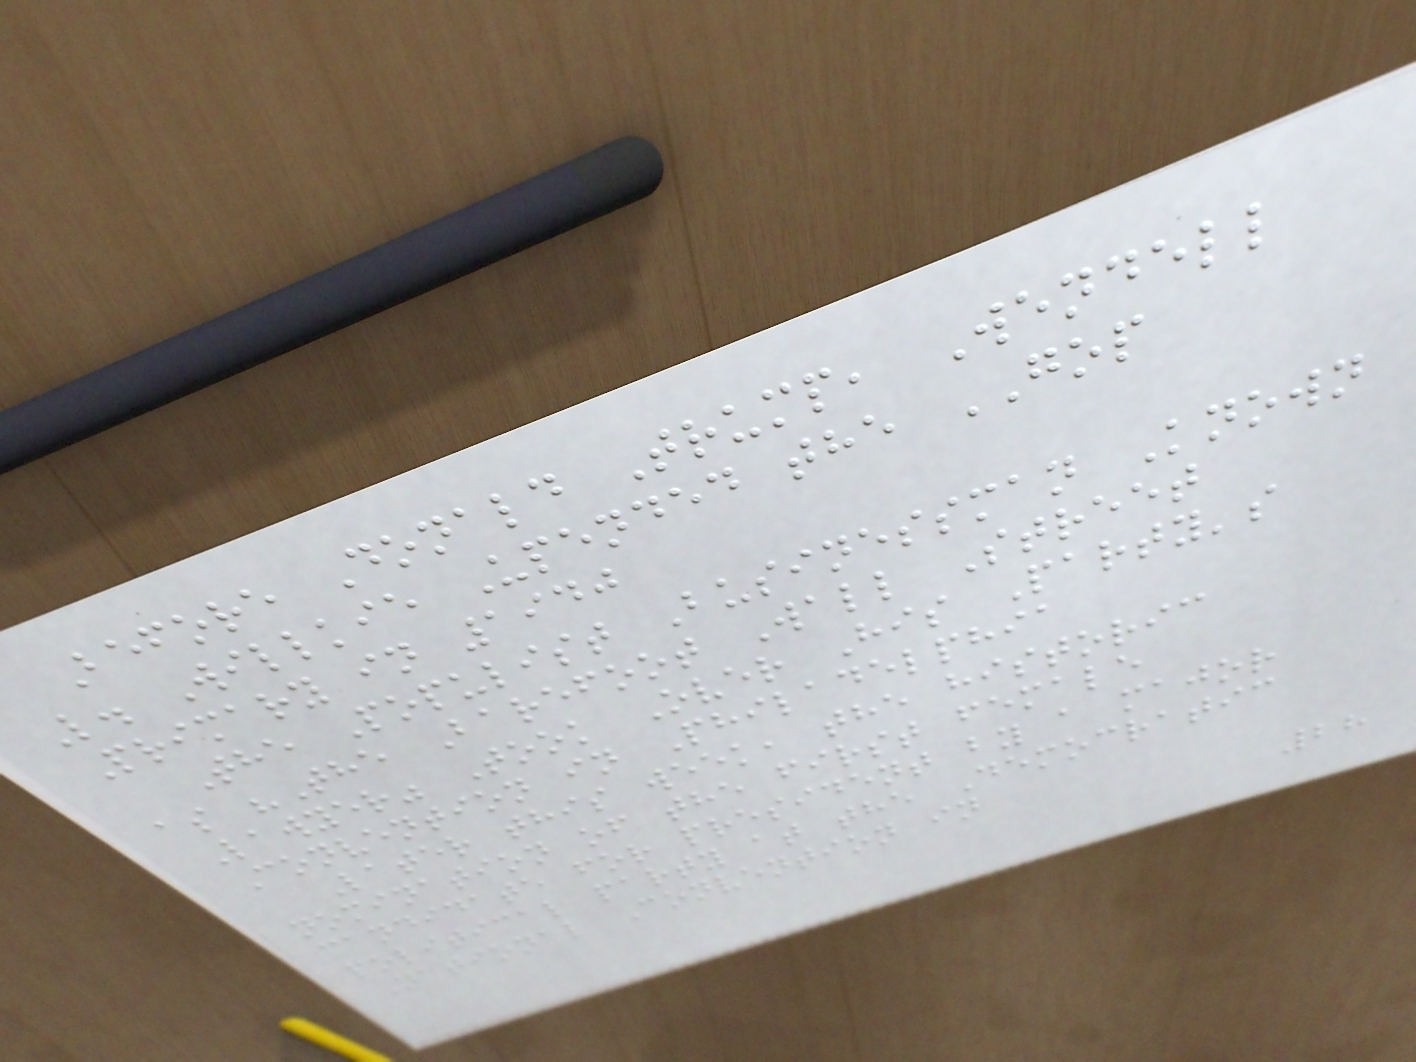Before Donald Trump, Wendell
L. Willkie Upended the GOP
Primary in 1940
The Populist Businessman Known
as "The Barefoot Wall Street
Lawyer" Took Over His Party's
Convention in Philadelphia
Later this week, the historic
nomination of the first female
candidate for president by a major
political party at the Democratic
National Convention in
28
